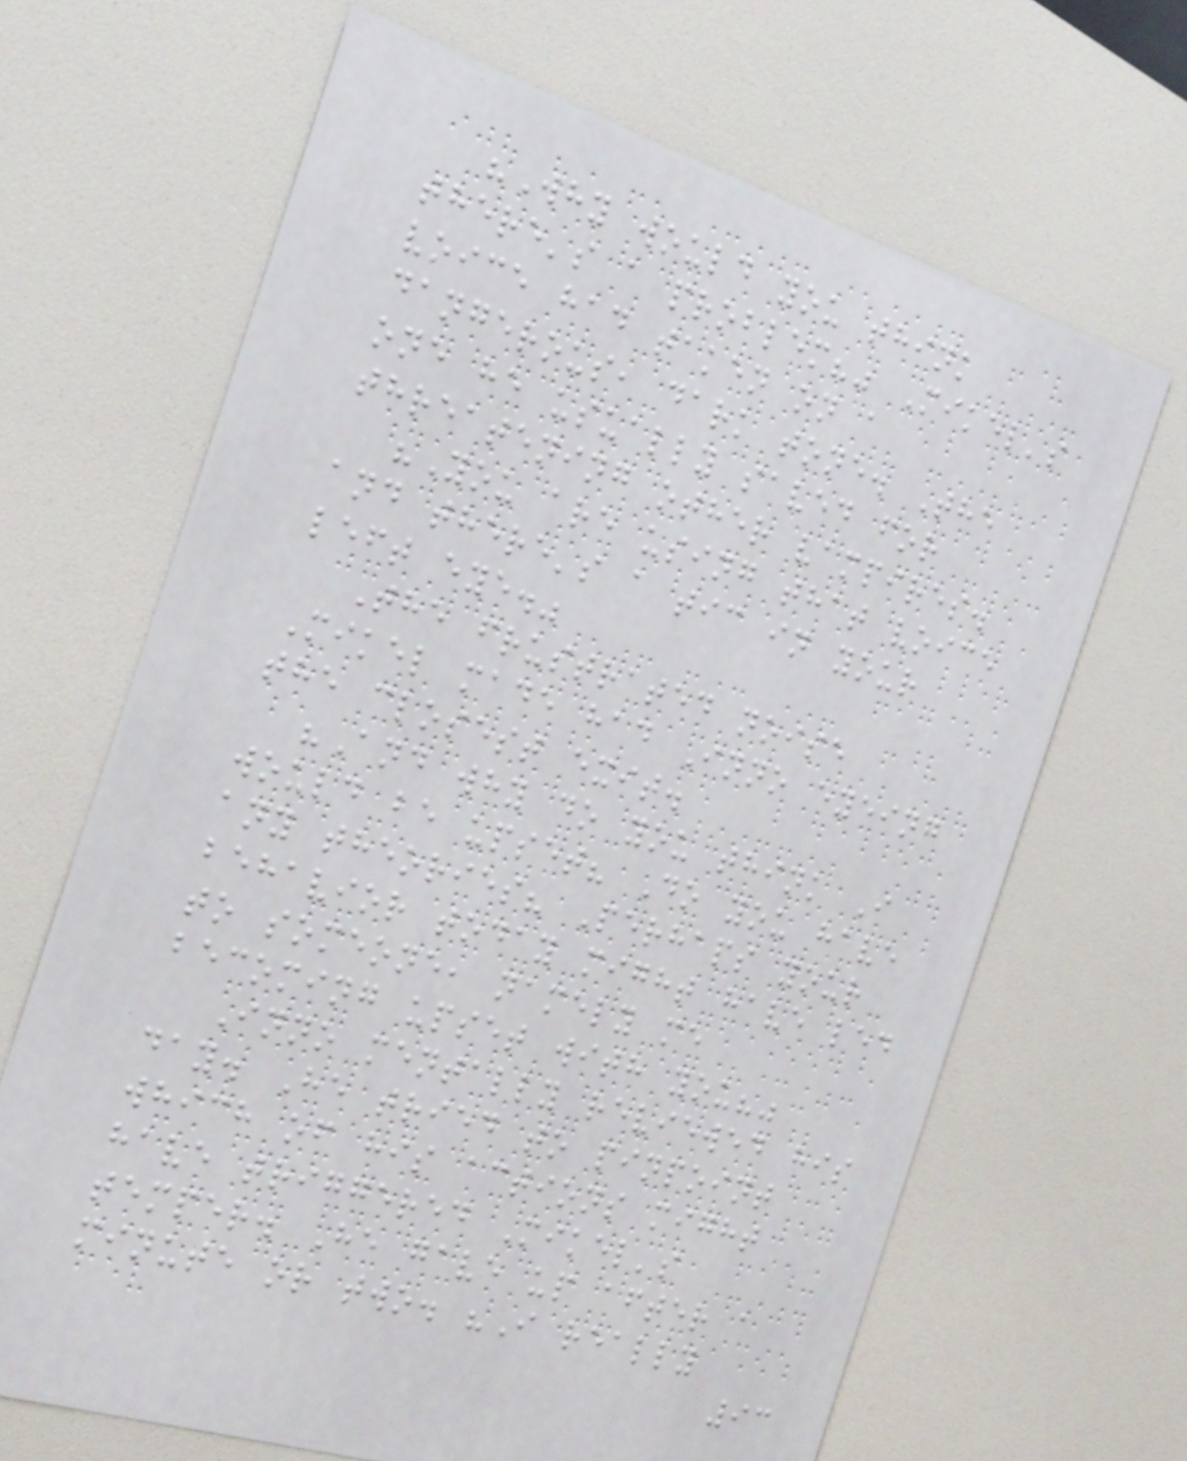"Why would you think
there's a problem?" Mikel's
voice had taken on a
dangerous, dark tone. The
one he usually saved for
threatening other vampires.
"You are using that voice
and there's a tic in your
left eye."
The frustrated noise
Mikel made had Inno eyeing
the closest exit.
"And why do you think I
would be upset? Do you have
any theories? Perhaps your
behavior today might have led
to someone, namely me
becoming upset with you?"
Inno mentally reviewed his
day. He tried to pinpoint
which of his actions might
have triggered Mikel's
temper. He gave up after a
minute or two. "I really
93
